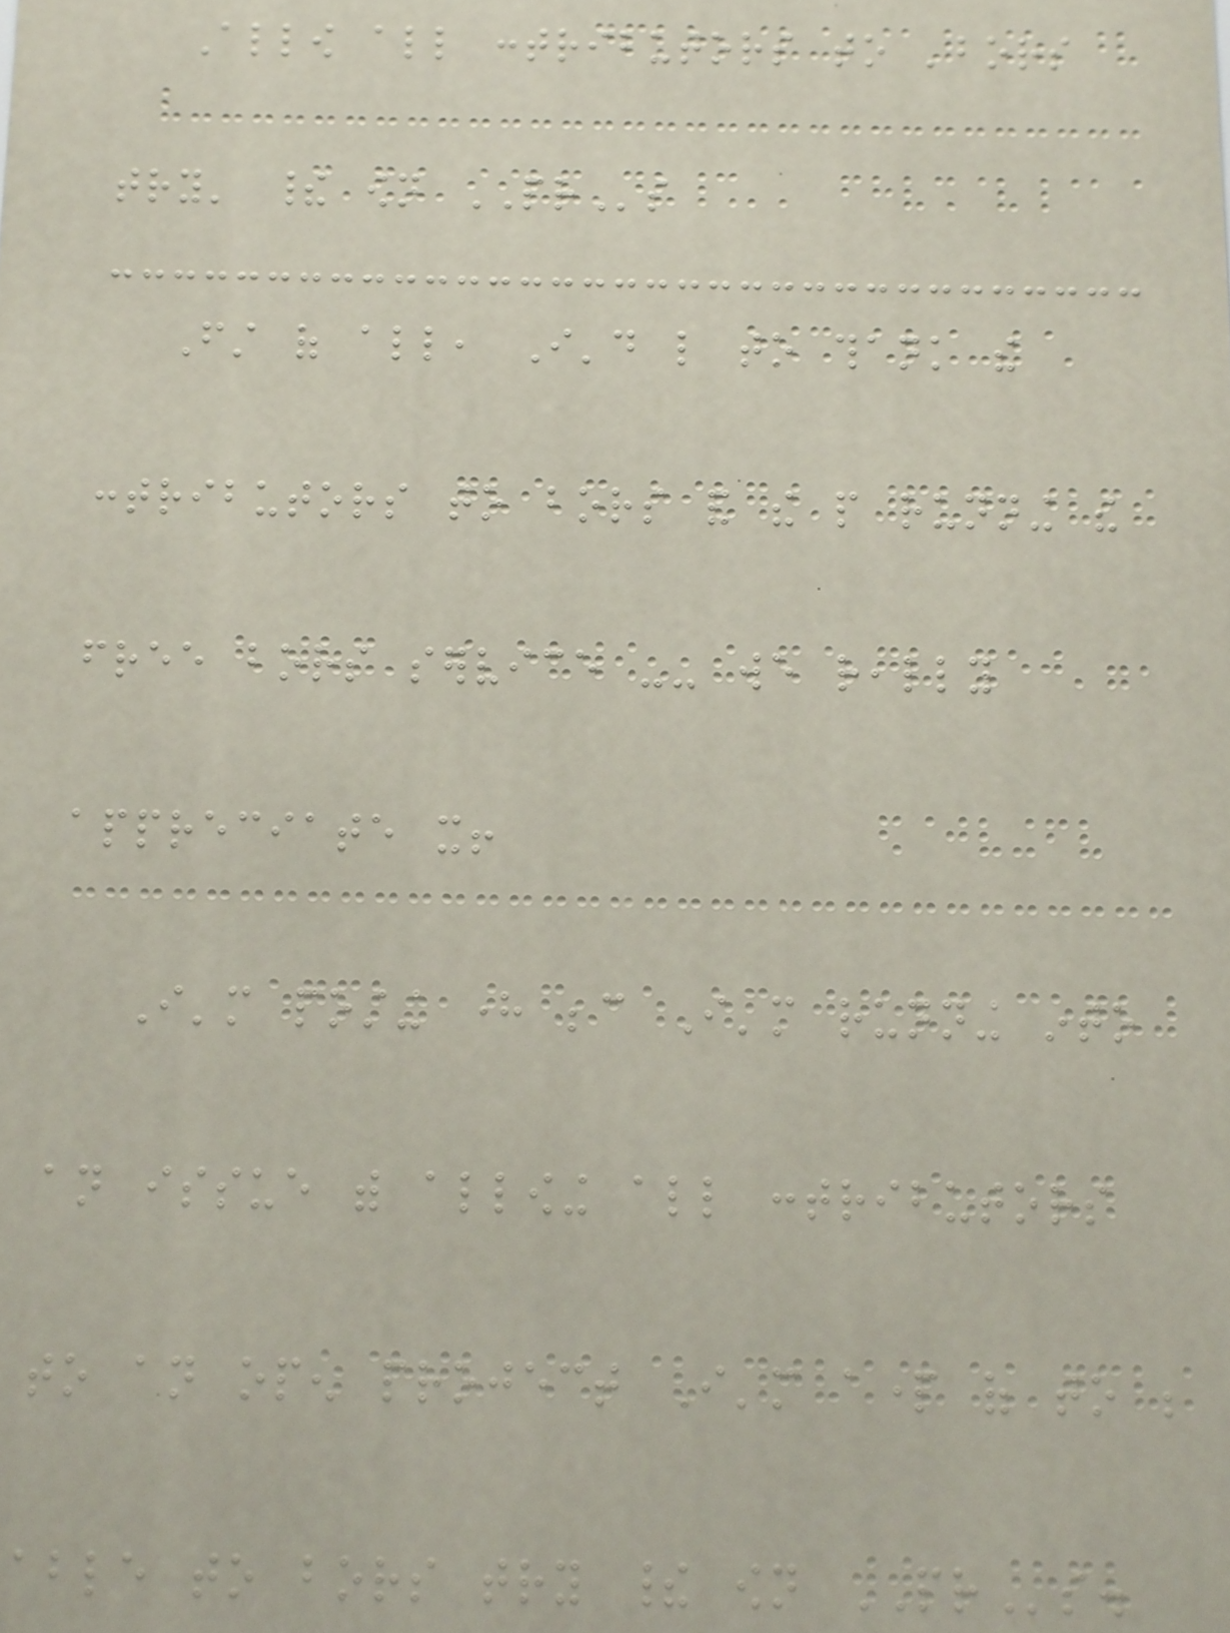Allow all contributors to 'bors
try' their own PRs
First of all, I'd like to thank the
contributors to bors and the people running the
free bors service -- we really
appreciate it!
I'm posting here because I'm running into
an issue with allowing all contributors
to an open project I'm apart of to be
able to bors try their own PRs.
